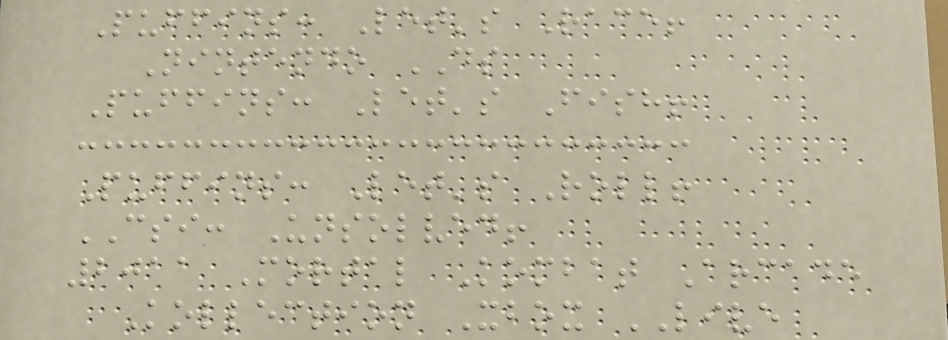Puffins: Let's Race!
Nintendo DS
Puffins: Let's Fish!
Puffins: Let's Roll!
CSI: Unsolved!
2011 Mortal Kombat Arcade
Kollection Xbox LIVE
